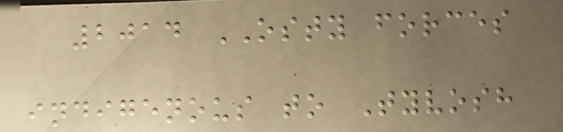2014 OSTY forces
indigenous to Tyvosh
